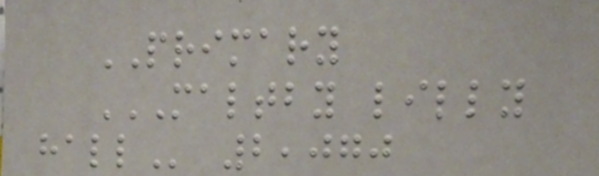PRIMARY
MALTBY LILLY
HALL 2,070
